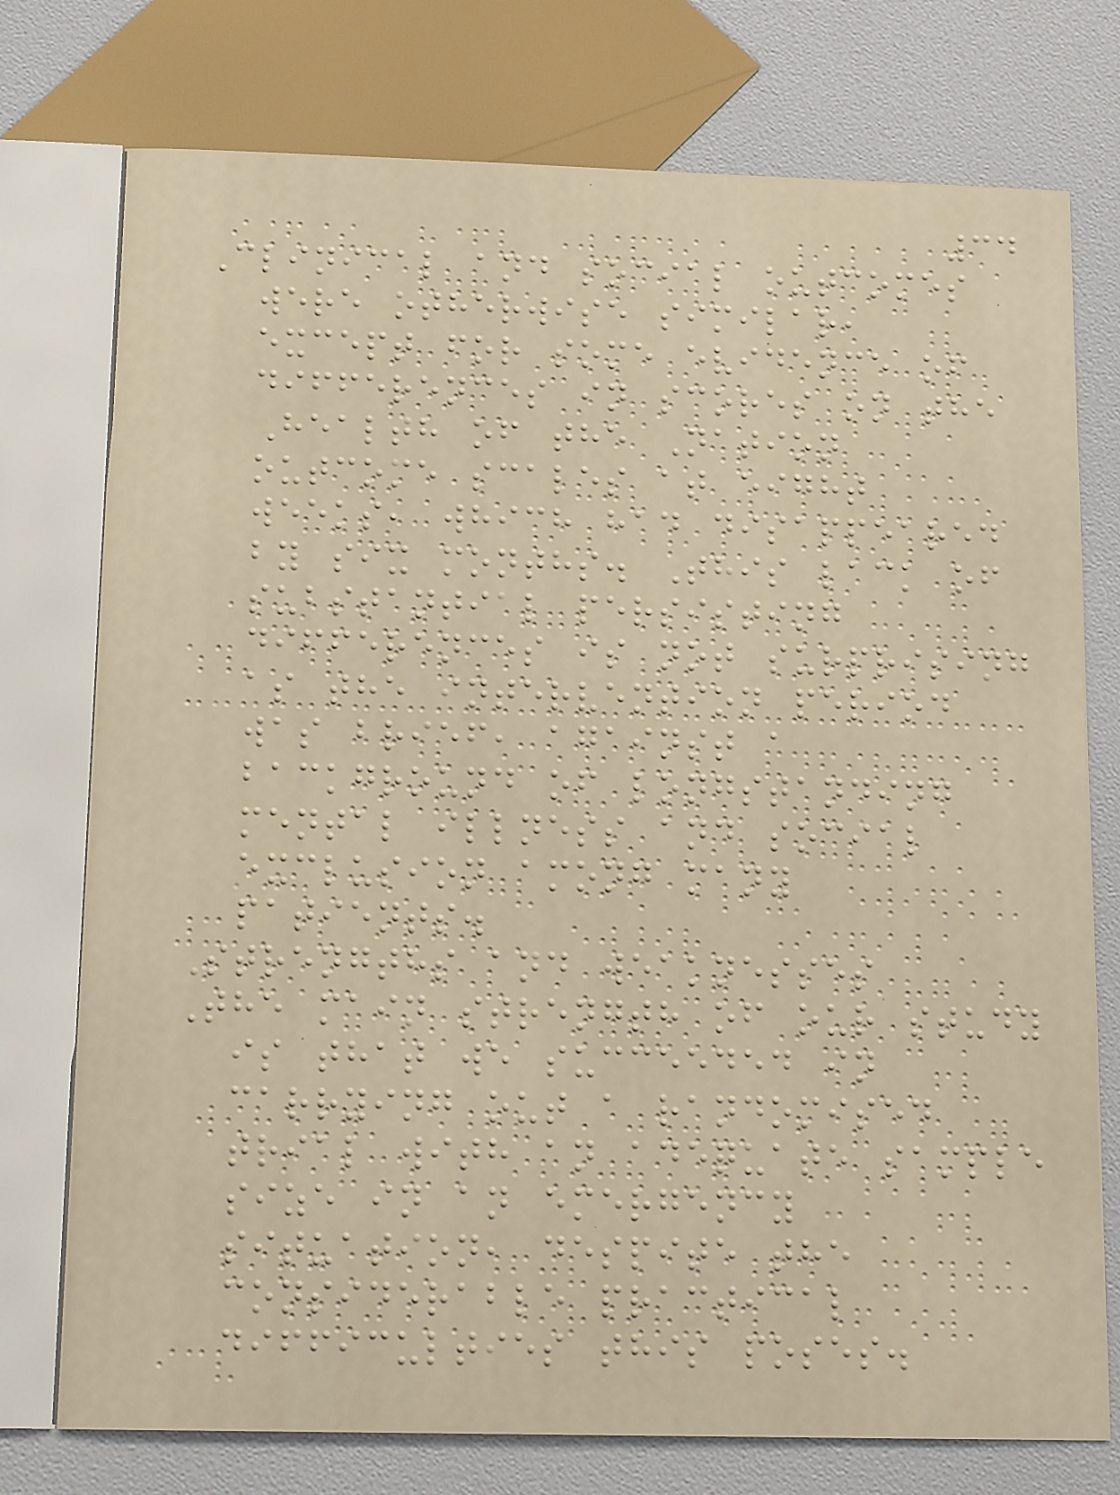34
Clinical and social outcomes
were otherwise similar,
except for some evidence of
differences in scores on the
Health of the Nation
outcome scales at eight
weeks, which had disappeared
by six months. This lack of
substantial persisting
differences is not surprising
as the intervention period
was brief, against a
background of longstanding
mental illness and social
exclusion among many
patients.
Strengths and weaknesses
The main strength of our study
is that we succeeded in
carrying out a randomised
trial with an adequate sample
size in an emergency
situation, despite the
considerable practical
difficulties this poses.
